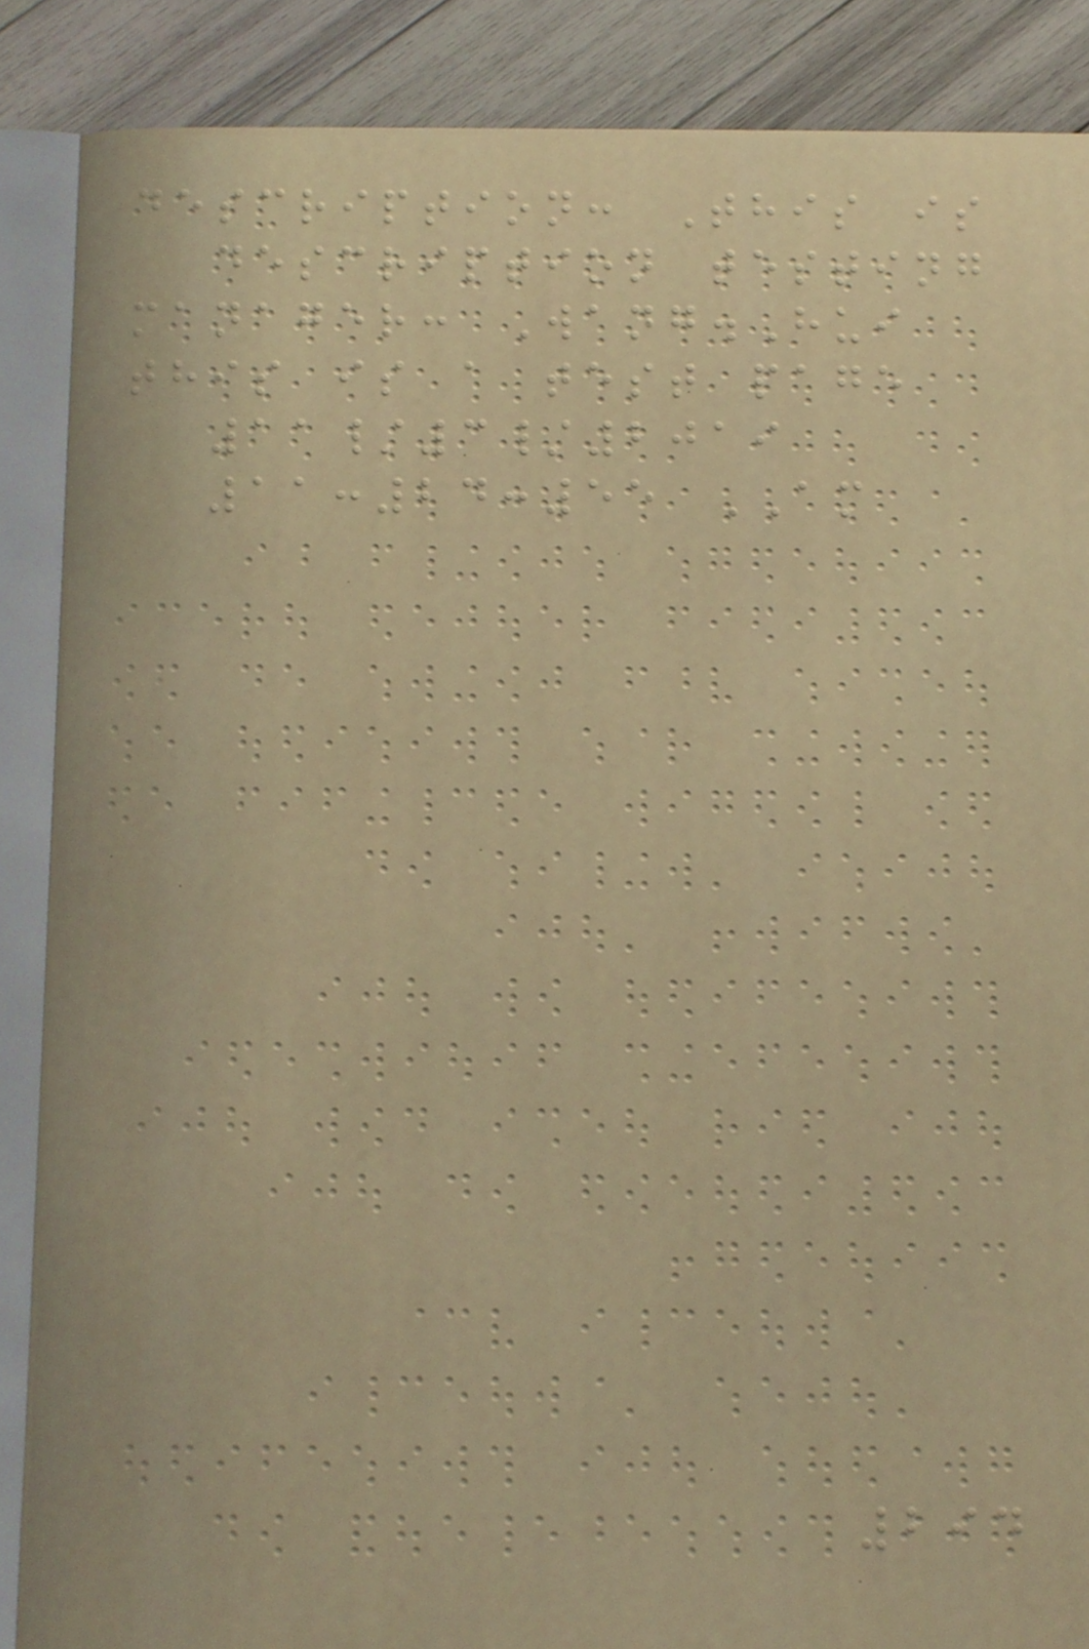description: This is
description testing
manager: Wang.Hui
this is a test page
11/3/2019
11:24:55 AM
294
